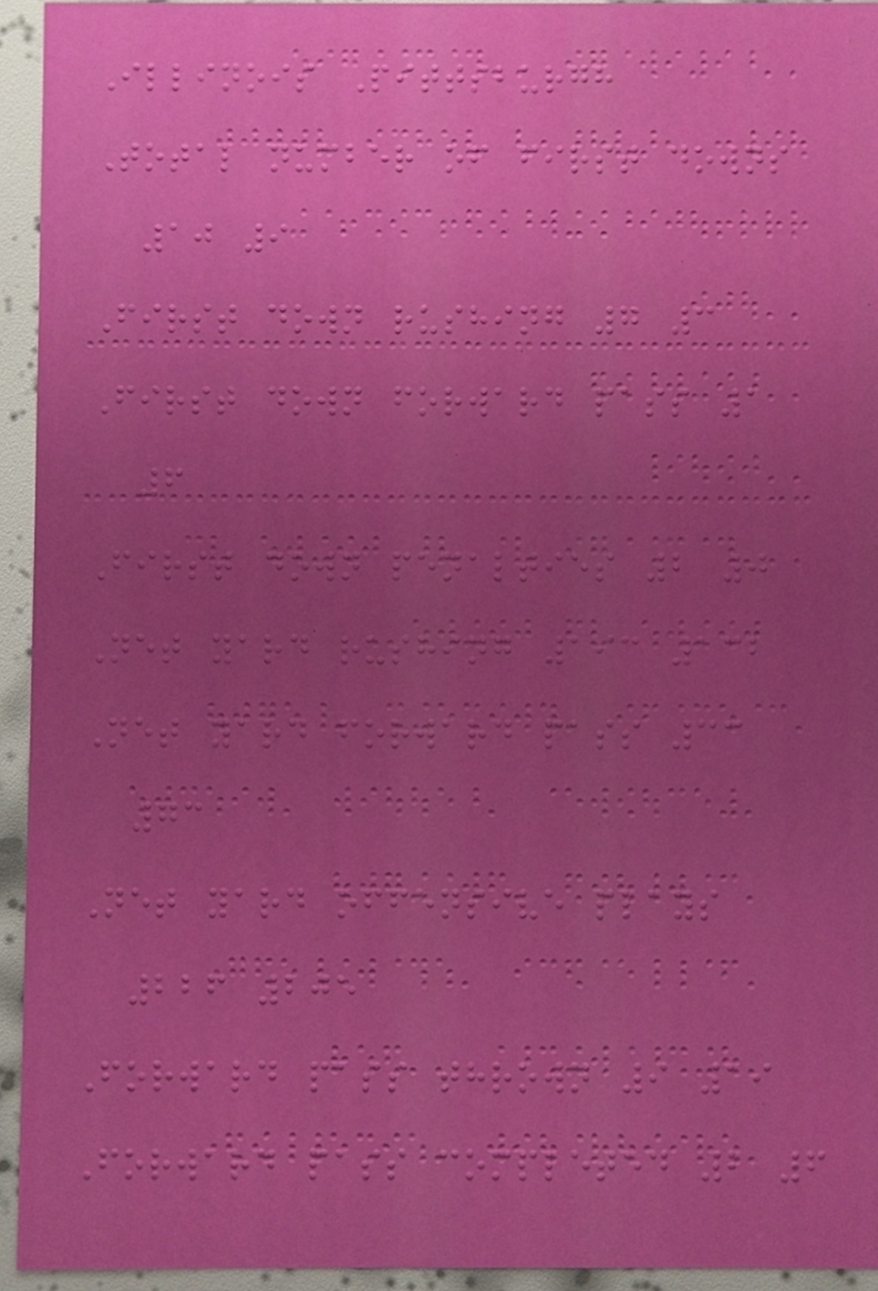Illinois Pittsburgh
Total number of first downs
10 9
First down rushing 7 3
First down forward pass 1
6
First down penalties 2 0
Net yard rushing 193 132
Net yard forward pass 33
73
Net yard offensive plays
226 205
Forward pass thrown 9 19
Forward pass completed 2 6
